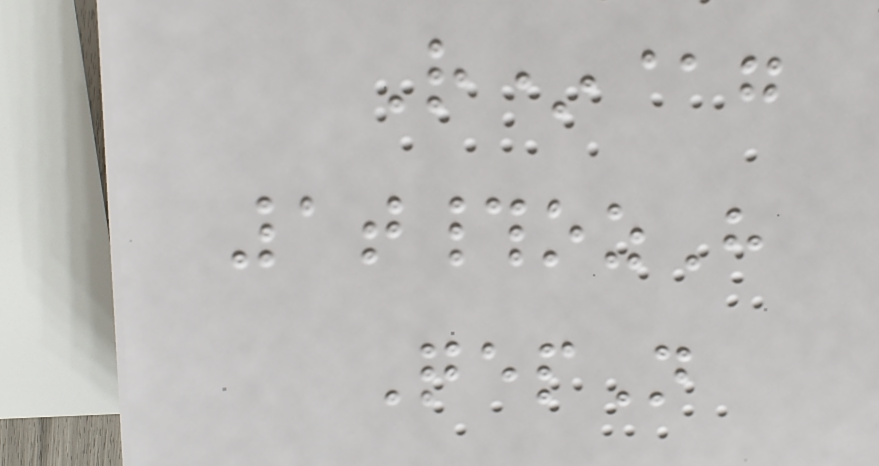R*@g
1t#ozH
QepN
